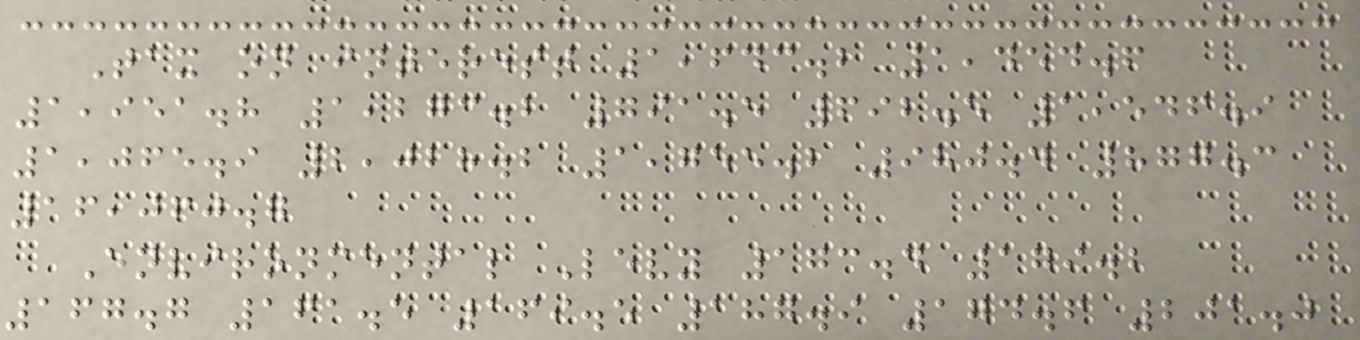Tax on interest 1,643.2 1,454.6
1,951.8 1,273.2 791.5 692.5 1,546.9
1,065.9 2,028.2 1,755.2 980.4 877.3
16,060.7
Environmental Levy 173.4 179.2
167.7 161.5 169.5 187.9 174.6 201.0
